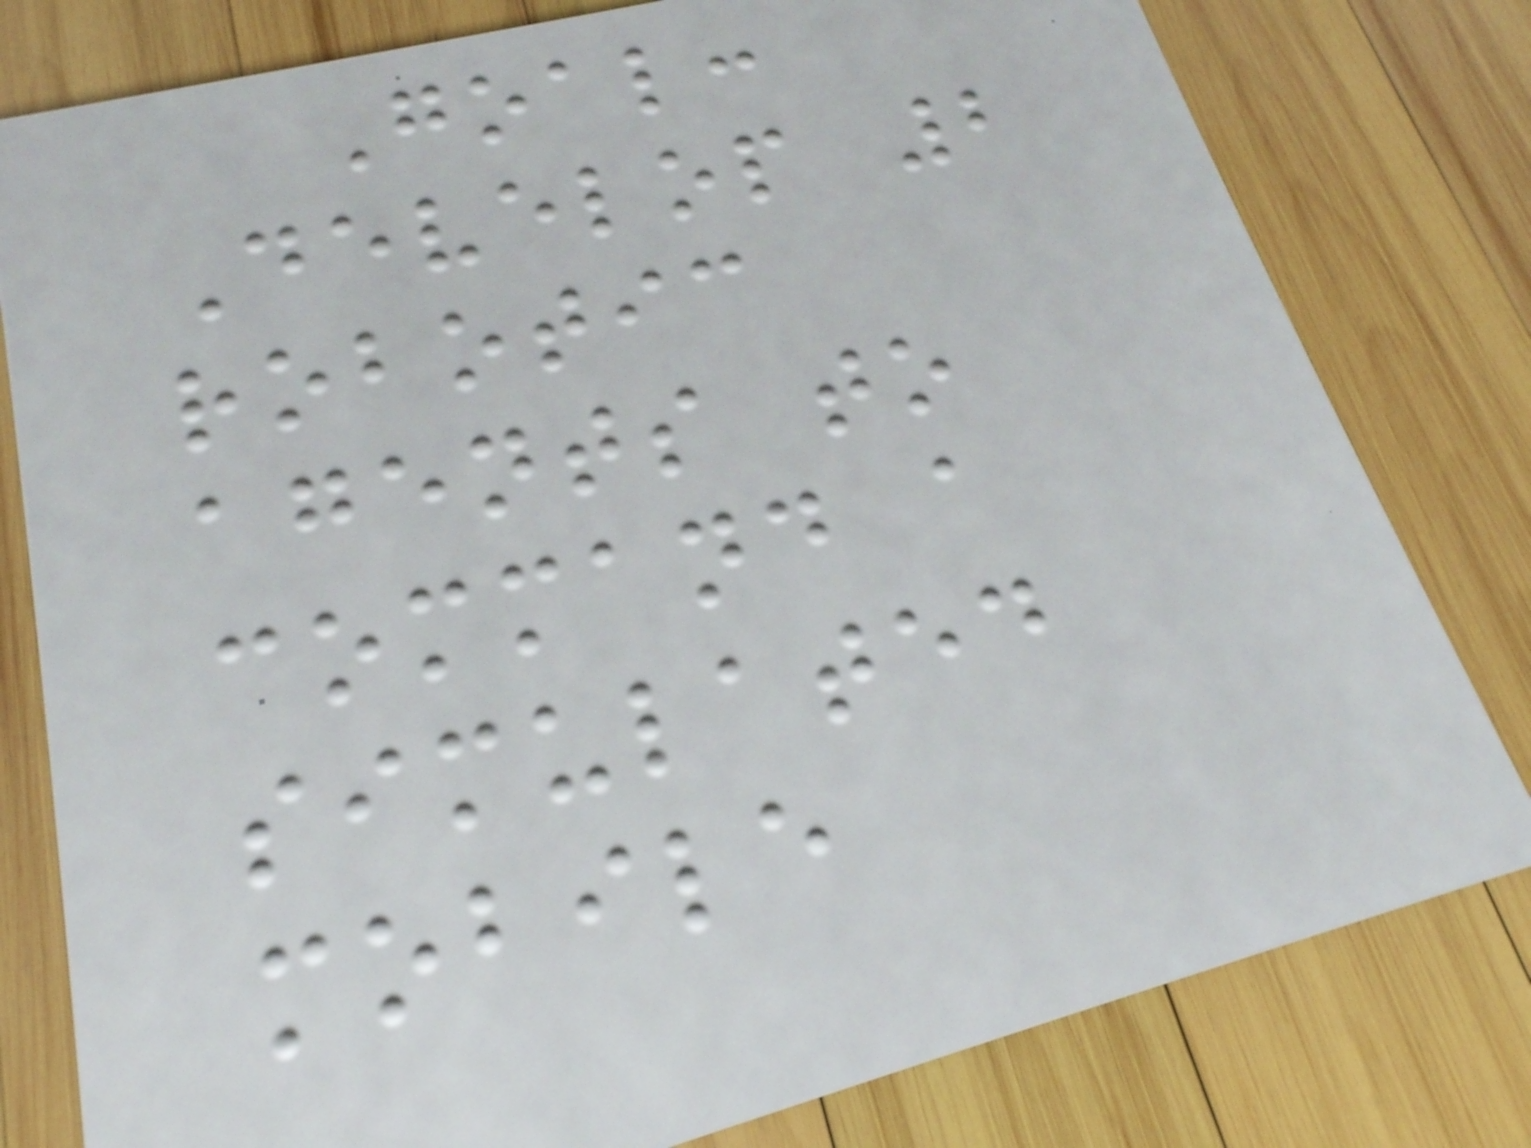Goal:
Develop 2
robotic
agents to
command a
simulated
mobile
